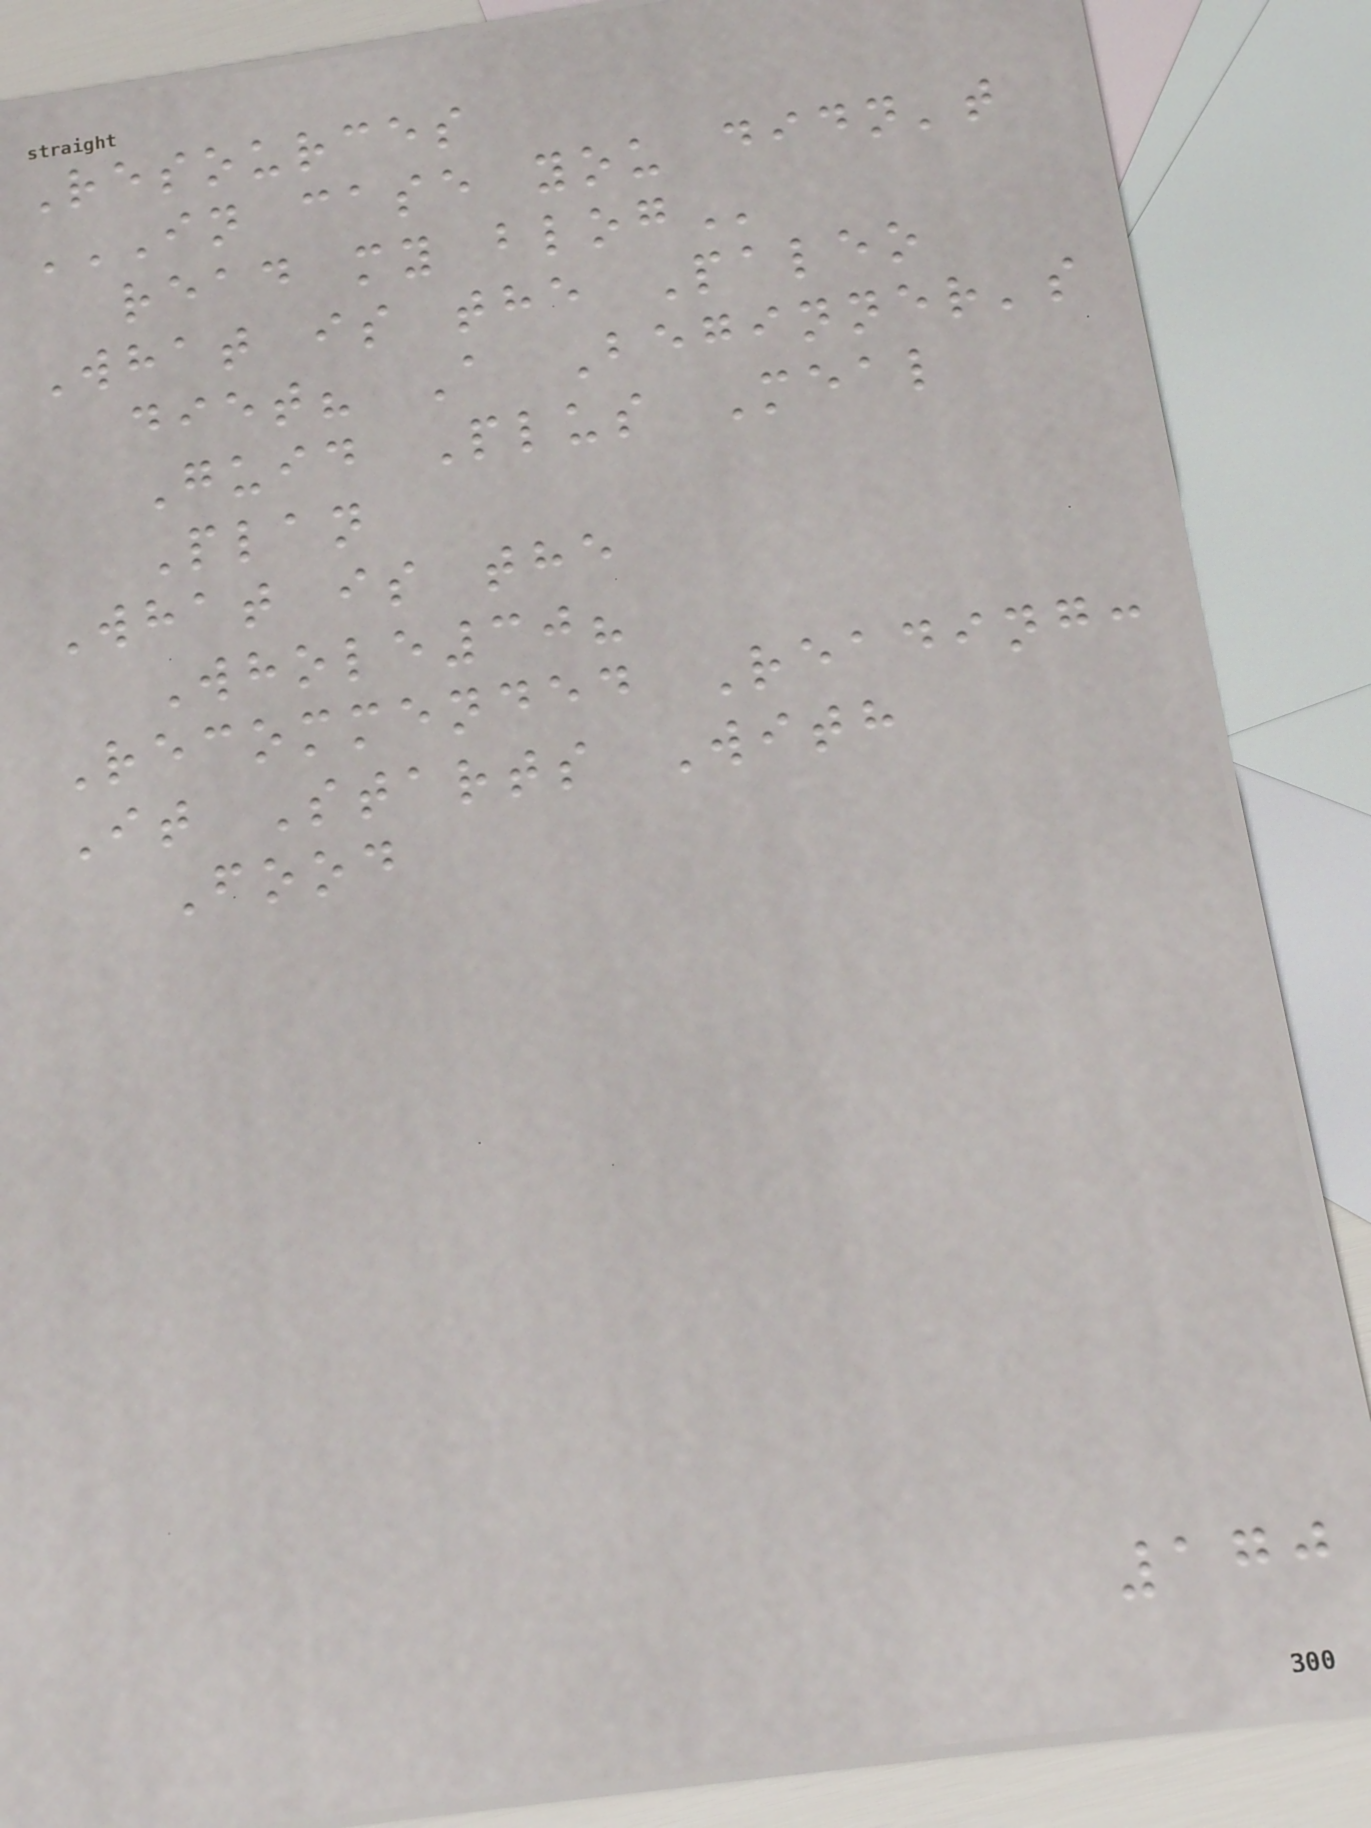Resources
IN CASE YOU DIDN'T
READ MY BLOG
What is the Paleo
diet? A Beginner's
Guid Plus Meal
Plan
What is the
Whole30?
Recommended Reading:
It Starts With
Food
170
